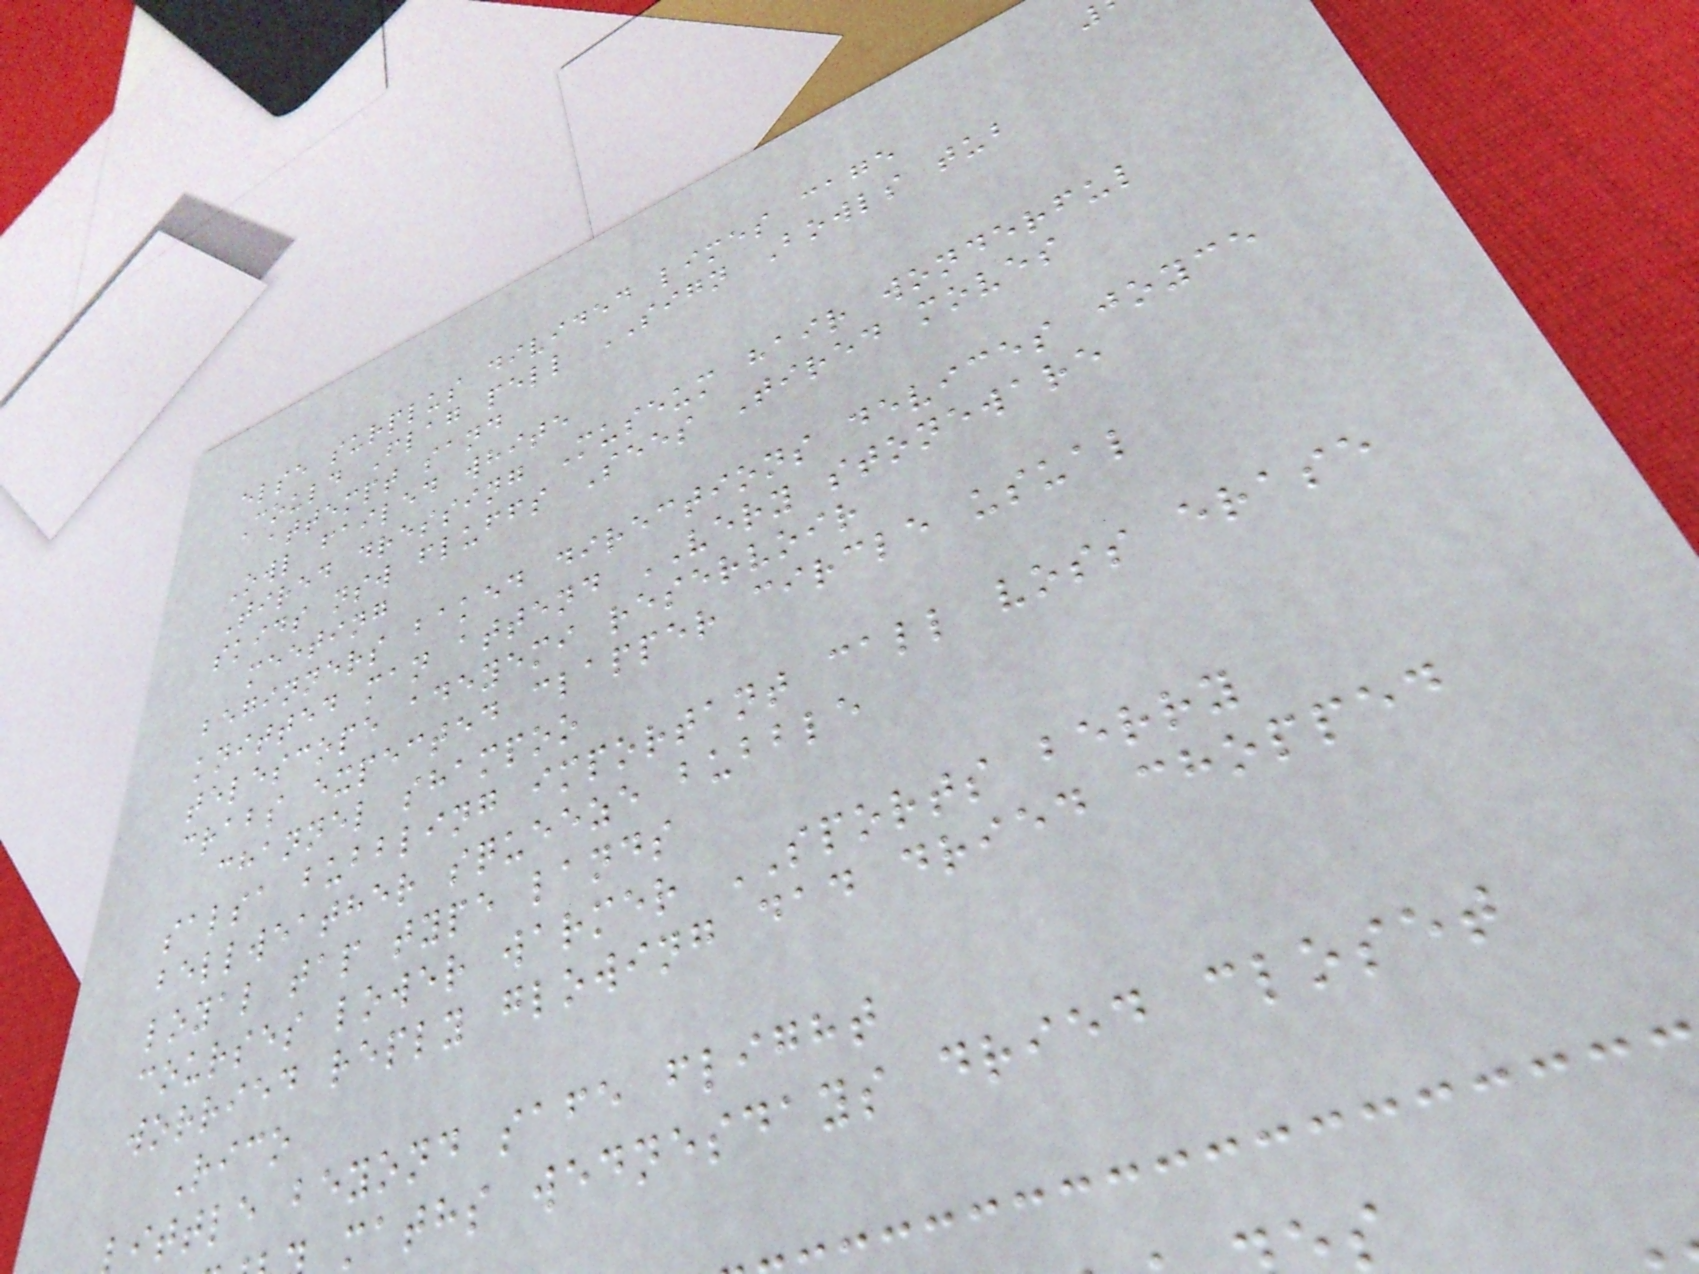else surplus divided limes cage
Could Flag pell SIGN Bowls tub
attempt sand
Owl failed white
Tired dressing Museum hair wonderful
skids nsw fluffs Sees Tired moves
meeting
beginners baked directions devices joyce
knitted man attend VERY stoneware
telescope adeyemi reservoir
crabs expected clapper circle usual
channel shampoo
salsa bubbling important call voss erase
bellweather squeeze bubble
loyal tap type lands
courses lower warmer SPORTS berry
worried reply glowing dad dried chopped
Rico
ittle beyond safe flight
maths wednesdays dried closet
